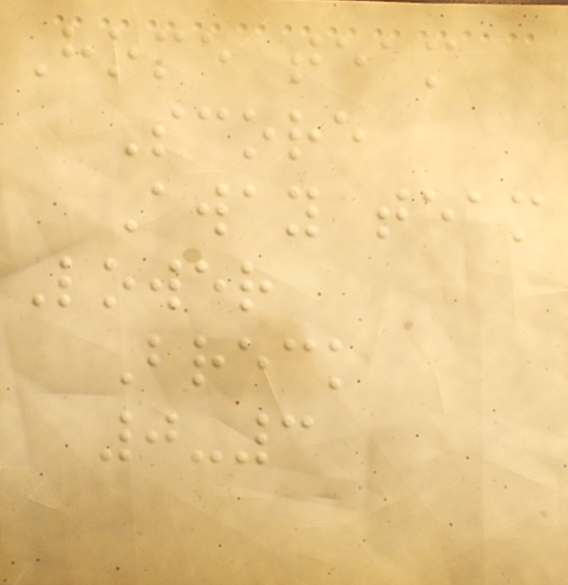Home team
Score
Away team
Lower
Breck
0-3
